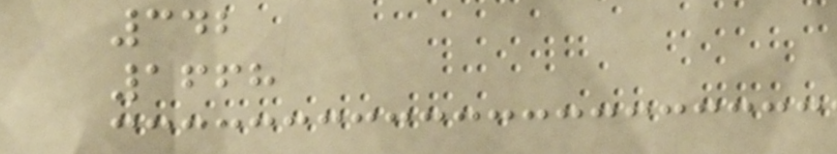342
1668
